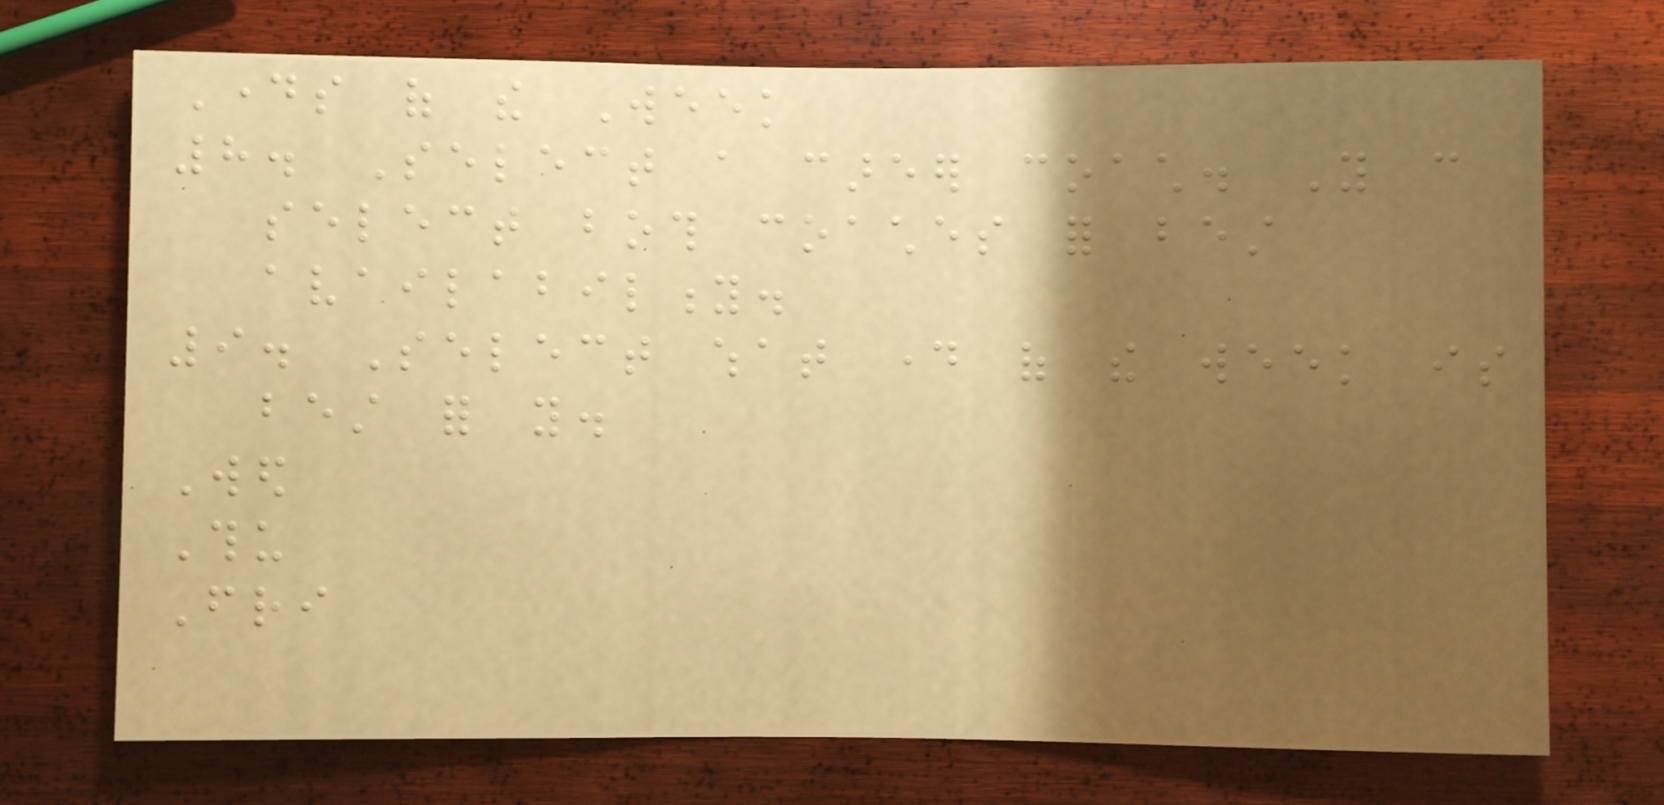Days of the Week
8. Select a career coach. You can
select both coaches for best
availability.
9. Select what day of the week is
best for you.
Wed
Thu
Fri
